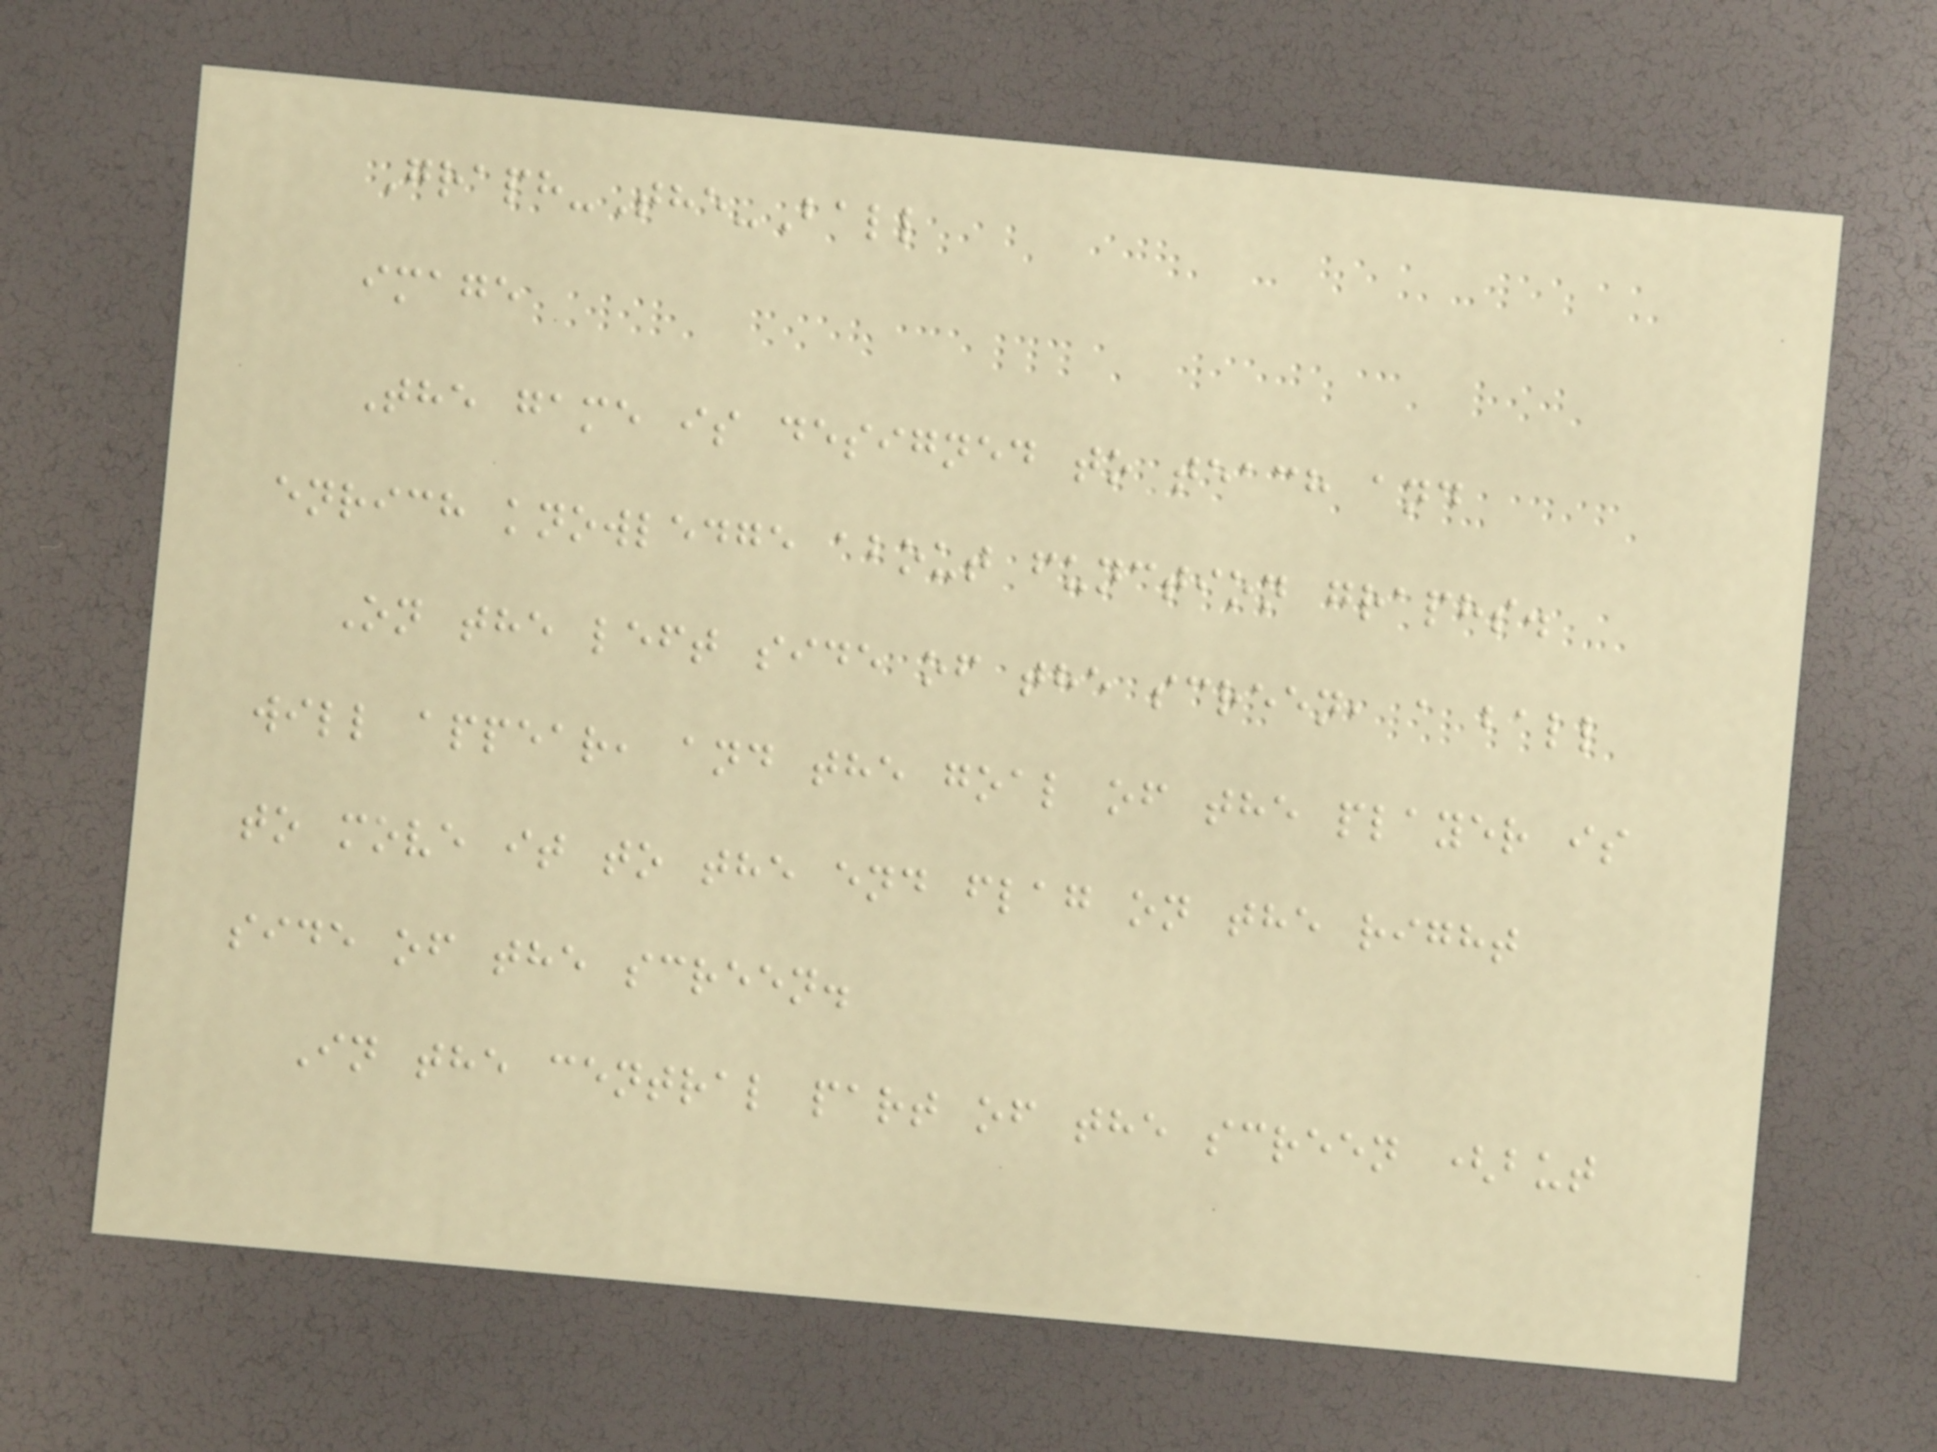Graph-The-Ball
image
The game is designed to teach and
enrich knowledge about function graphs.
On the left side of the screen, a ball
will appear, and the goal of the player is
to move it to the end flag on the right
side of the screen.
In the central part of the screen (but
